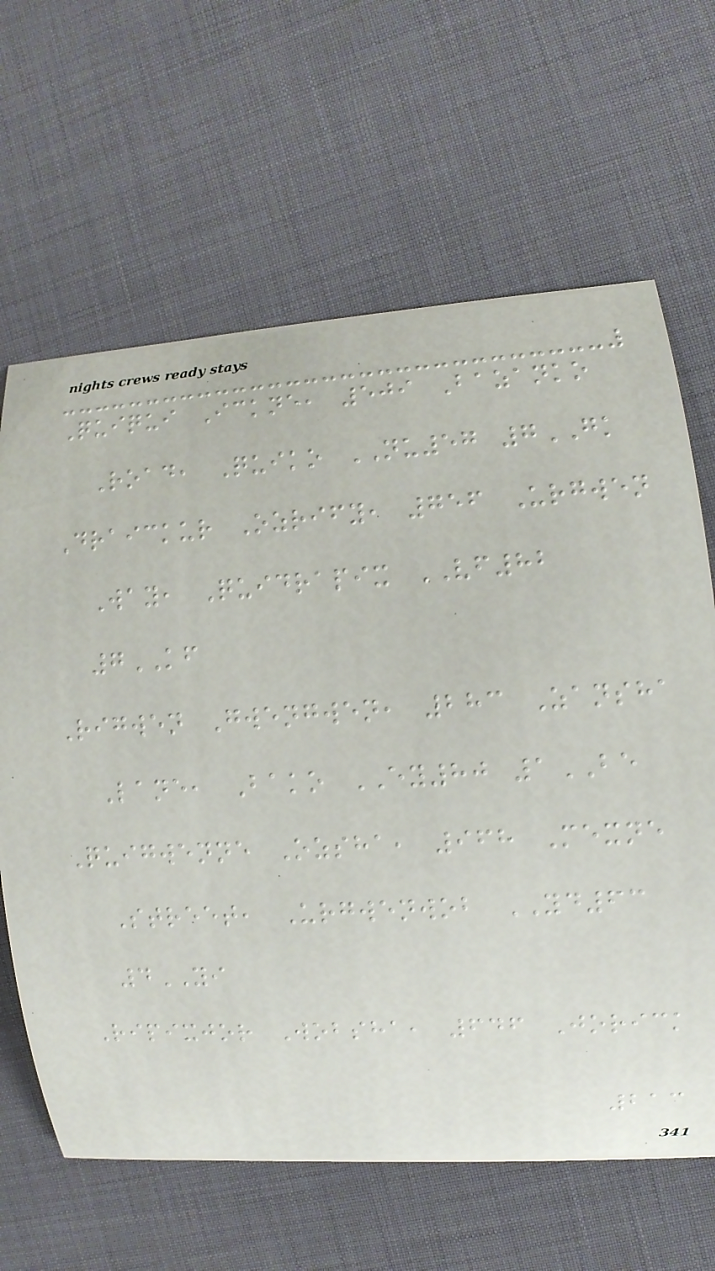Quiqui Ickne, 509 Bazanko
Road, Quiko NU57 7GK
Draickur Ozrify, 756 Urgwen
Way, Quidrapix VF82
7KF
Rigwen Gwengwen, 283 Zansha
Lane, Bako EY80 1BE
Quigwenne Ozsha, 968 Mexne
Street, Urgwenwob YD63
4YI
Ripixjor Wobsha, 646 Jorick
213
